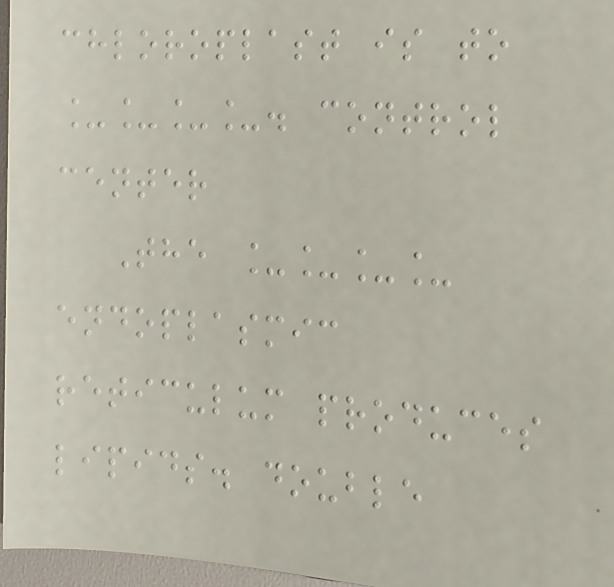chloroplast is to
____. control
center
The ____
endoplasmic
reticulum produces
lipids. double
